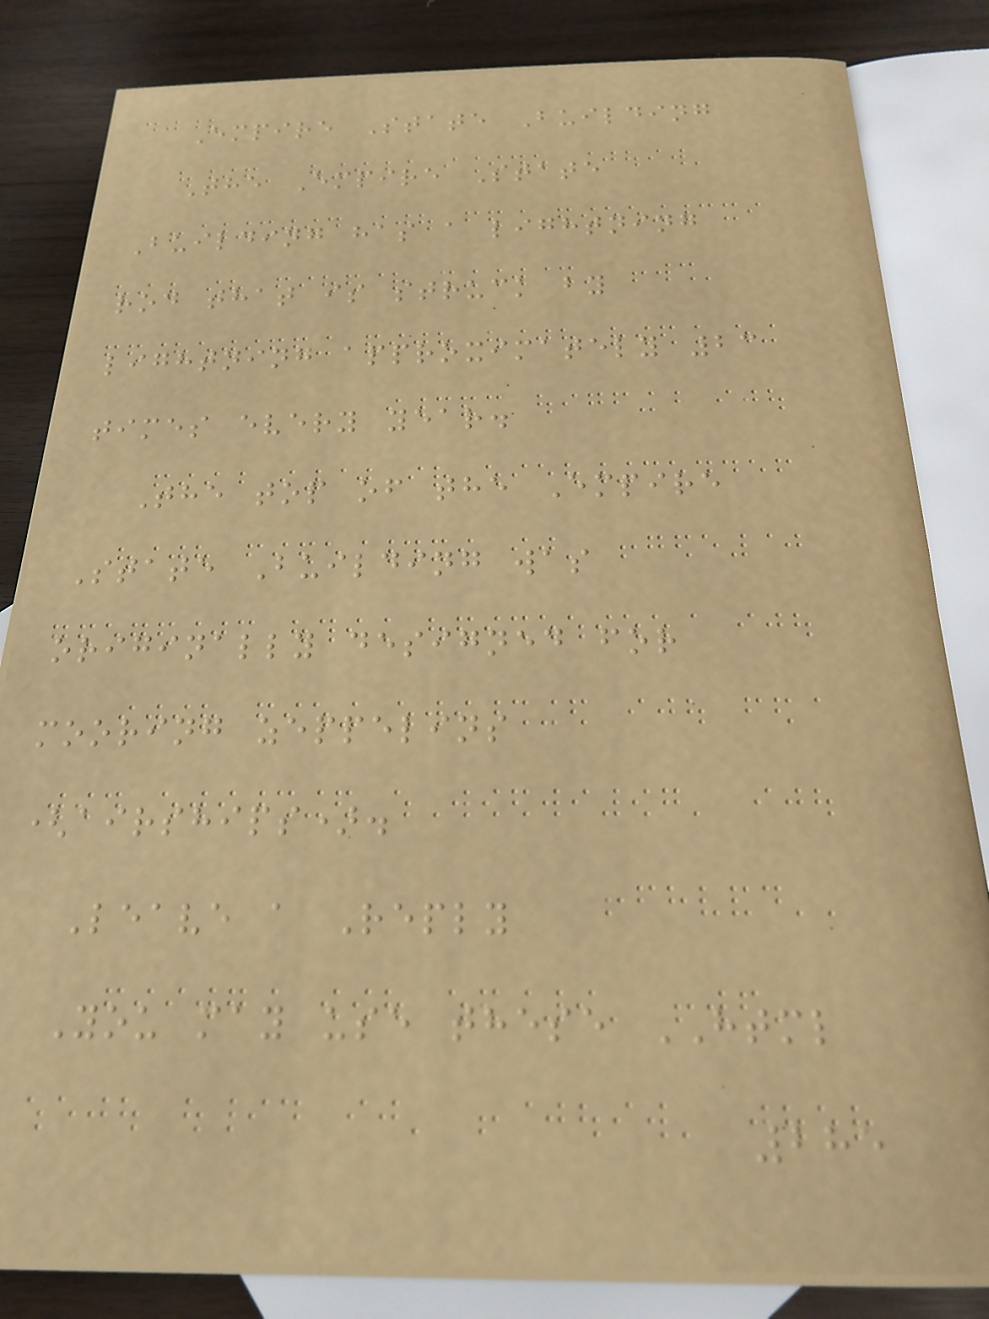Empire State Building
The Empire State
Building has a lightning
rod that is struck by
lightning approximately 23
times every year.
The top of the Empire
State Building was
originally designed for
mooring zeppelins
(airships).
Leave a Reply
You may use these HTML
285
